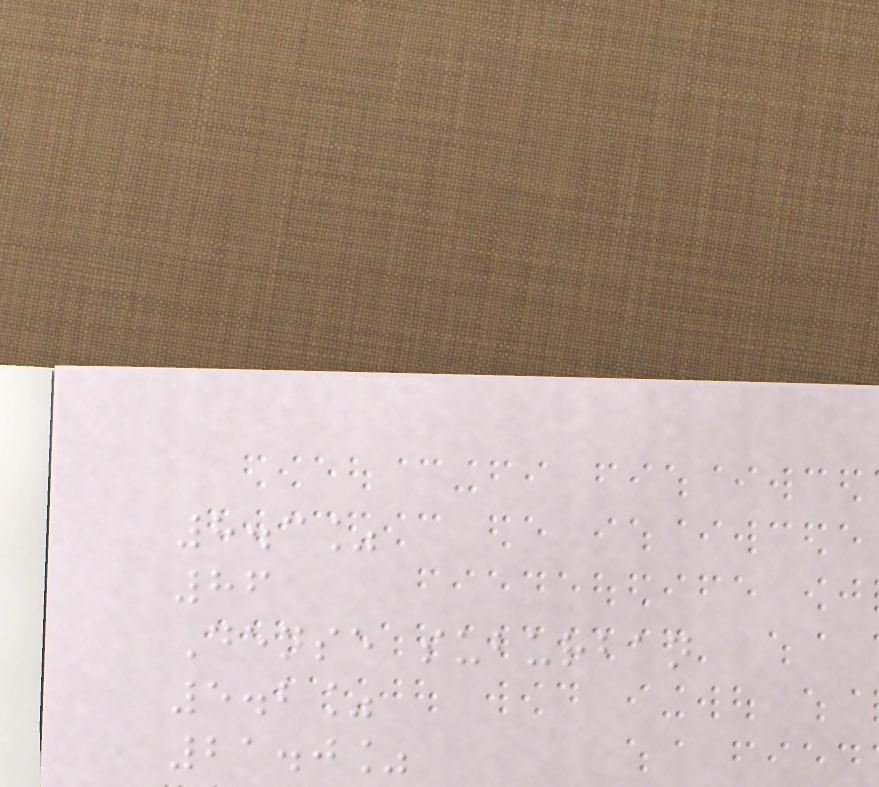8.3%
86
Dense suburban
5.2%
21.0%
